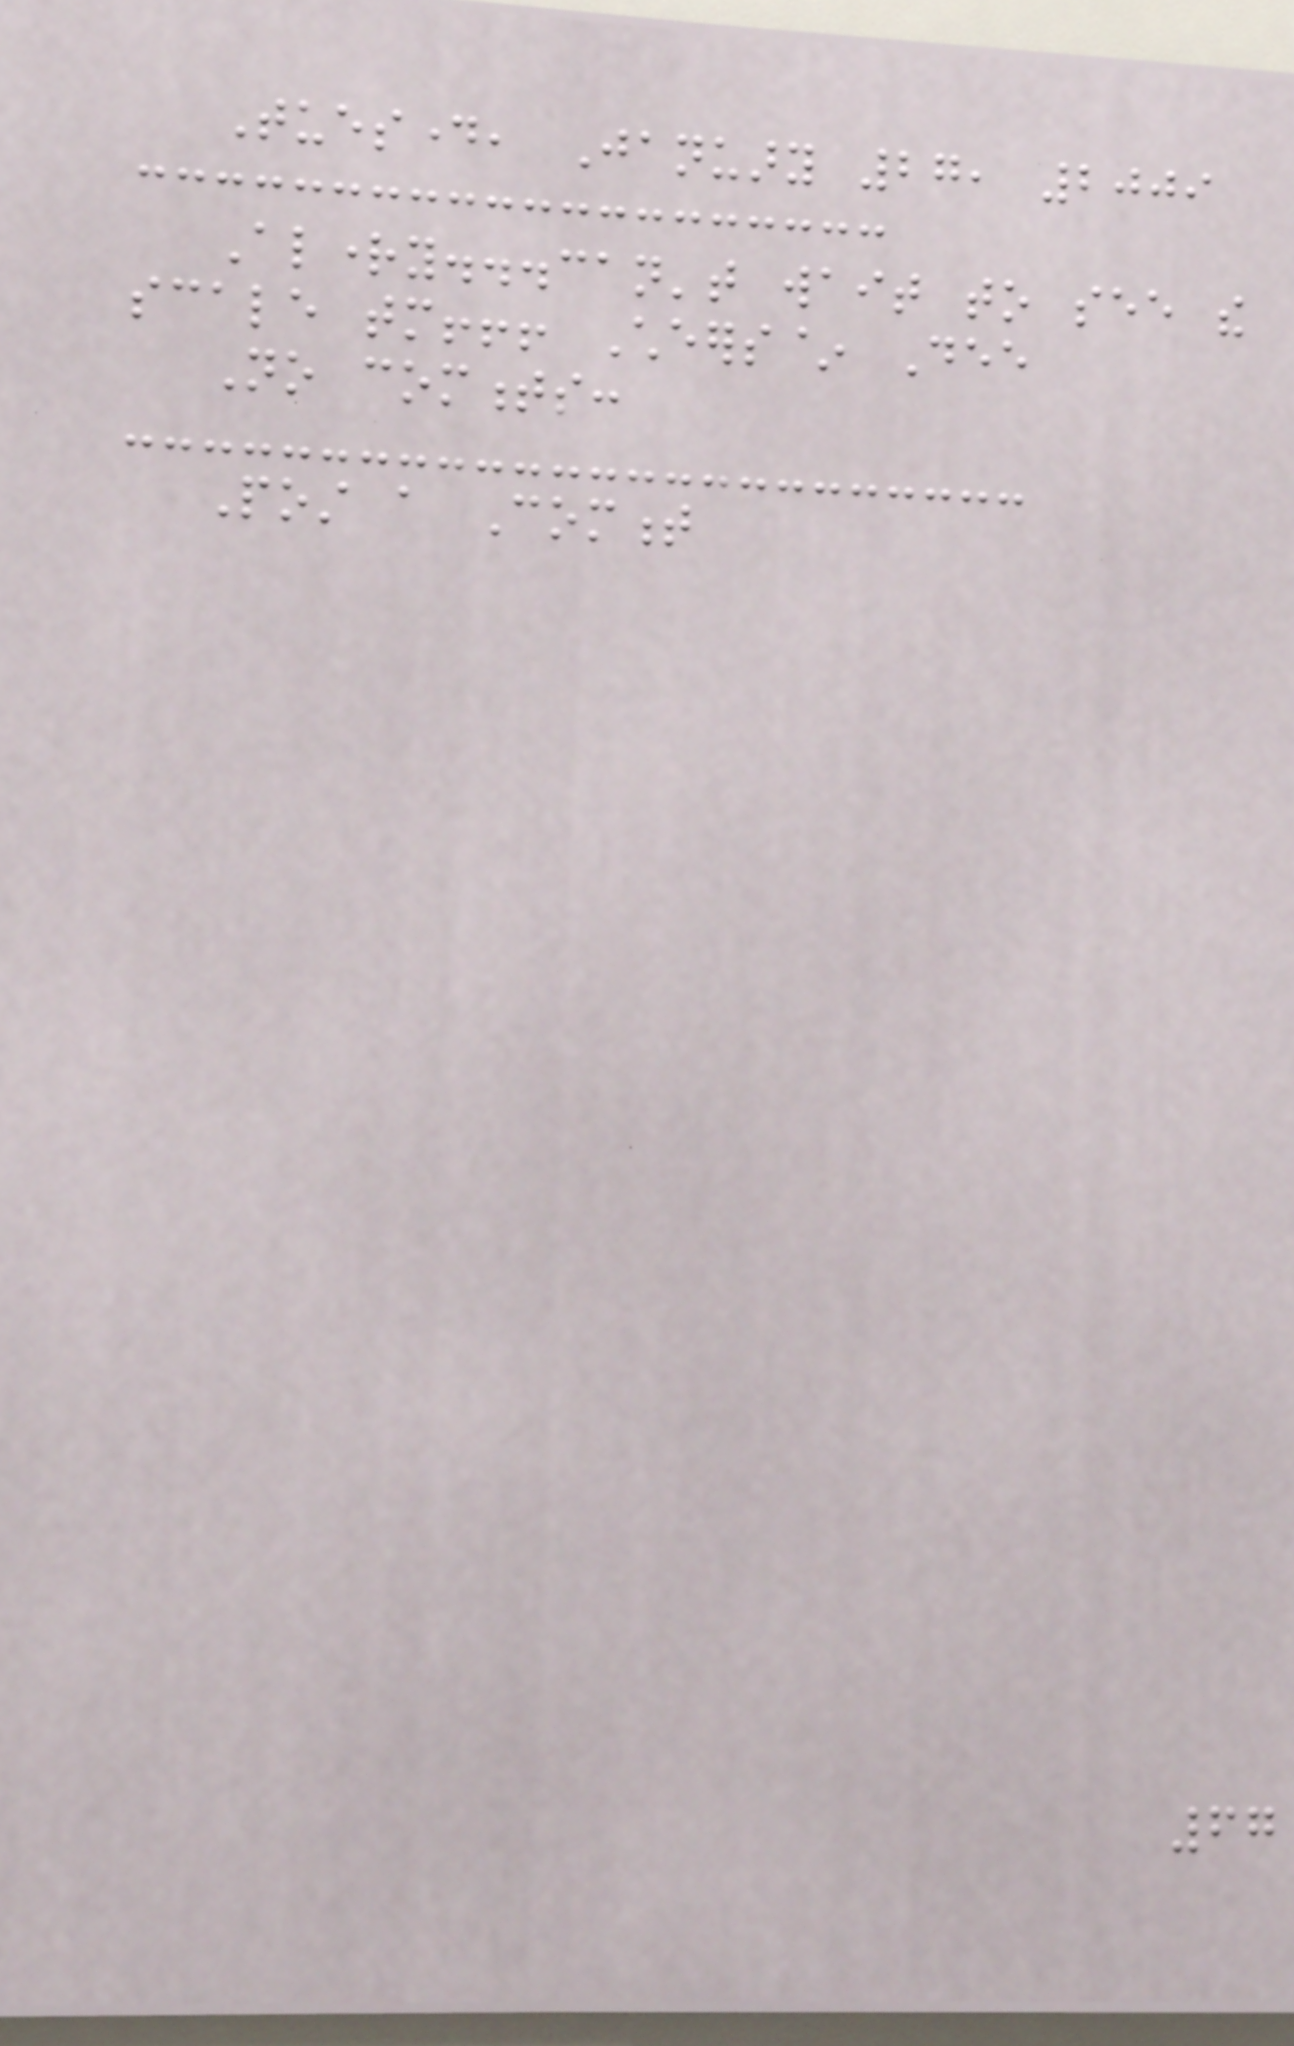Tuesday, January 27, 2009
Alrighty...can't wait to see the
scale tomorrow!!! Cheers~ Dee
No comments:
Post a Comment
67
